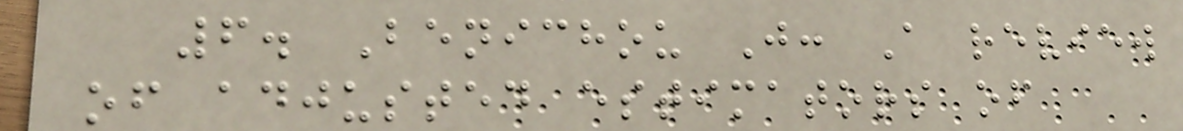6. Benichou J: A review
of adjusted estimators of
